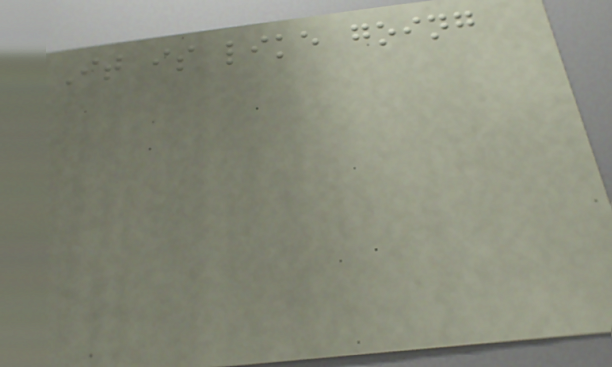It is like going
